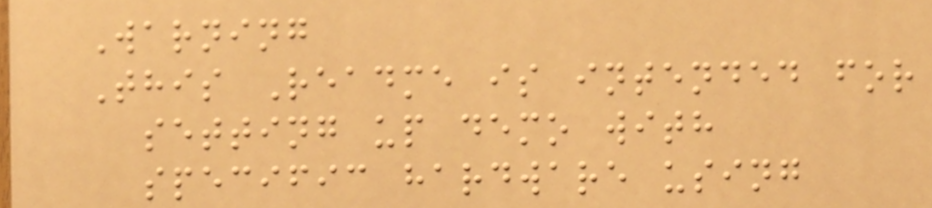Warning
This Readme is intended for
setting up demo with
specific hardware using
